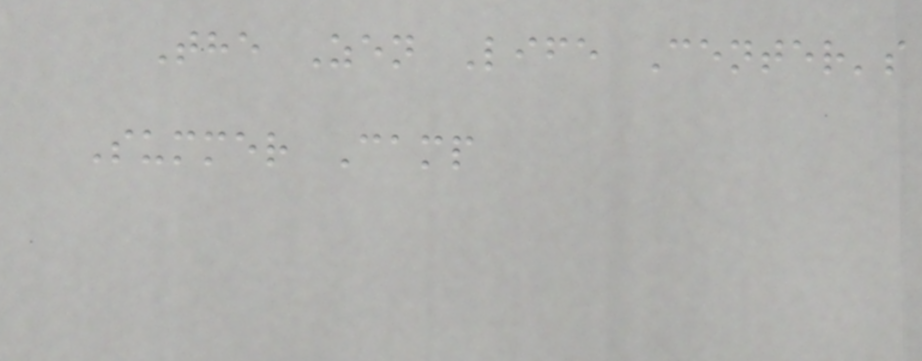The Zen Life Center's
Summer Camp
